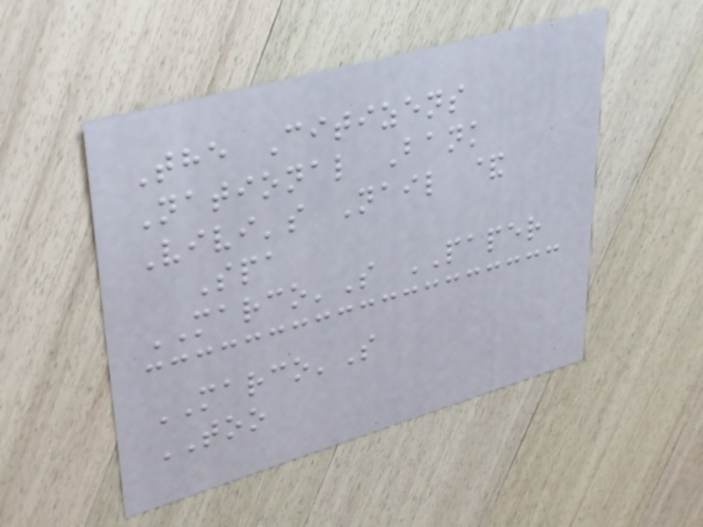The Citizens
National Bank
Vivi's Nail &
Spa
MARCO'S PAPER
MARCO'S
TOO
